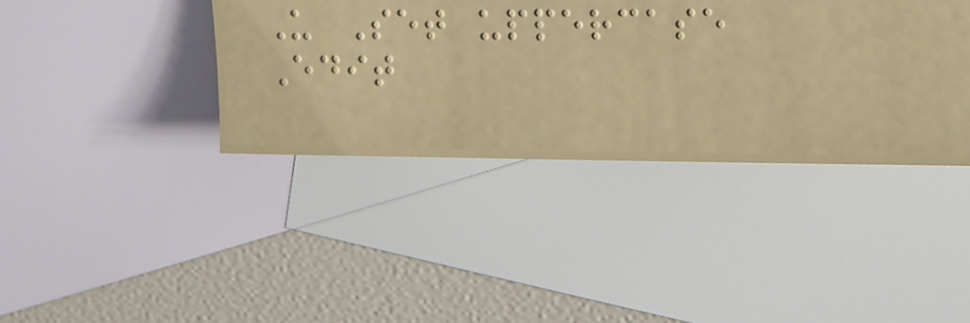U Set uppercase
Edit
